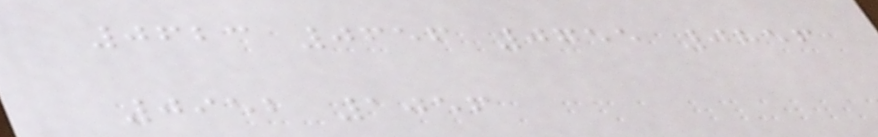0623 0656 0755 0856
0952 1056
